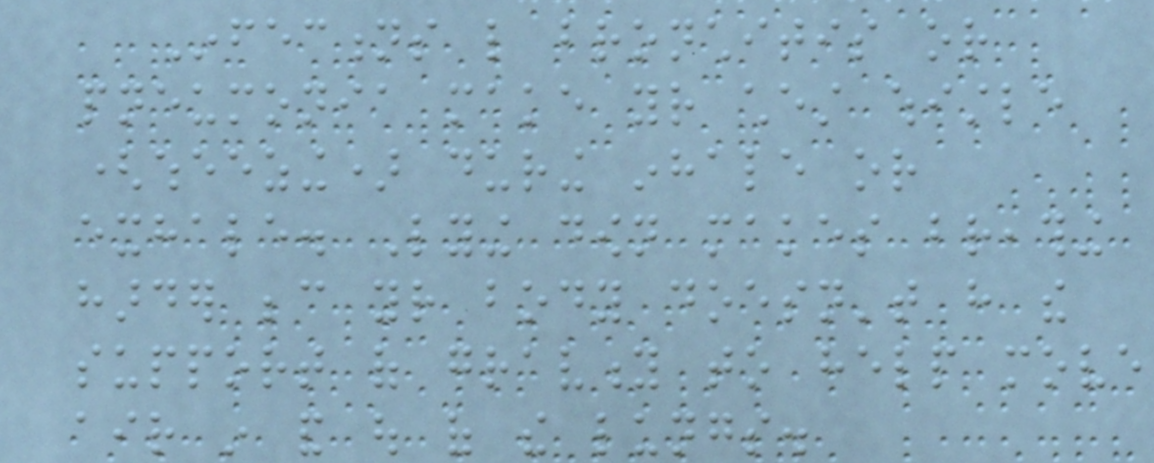Infections like bronchitis or
pneumonia make your chest whistle
(wheezing) during inhale or
exhale. Lying down makes breathing
harder because your body doesn't have the
support of gravity to help move
air in and out of the lungs.
